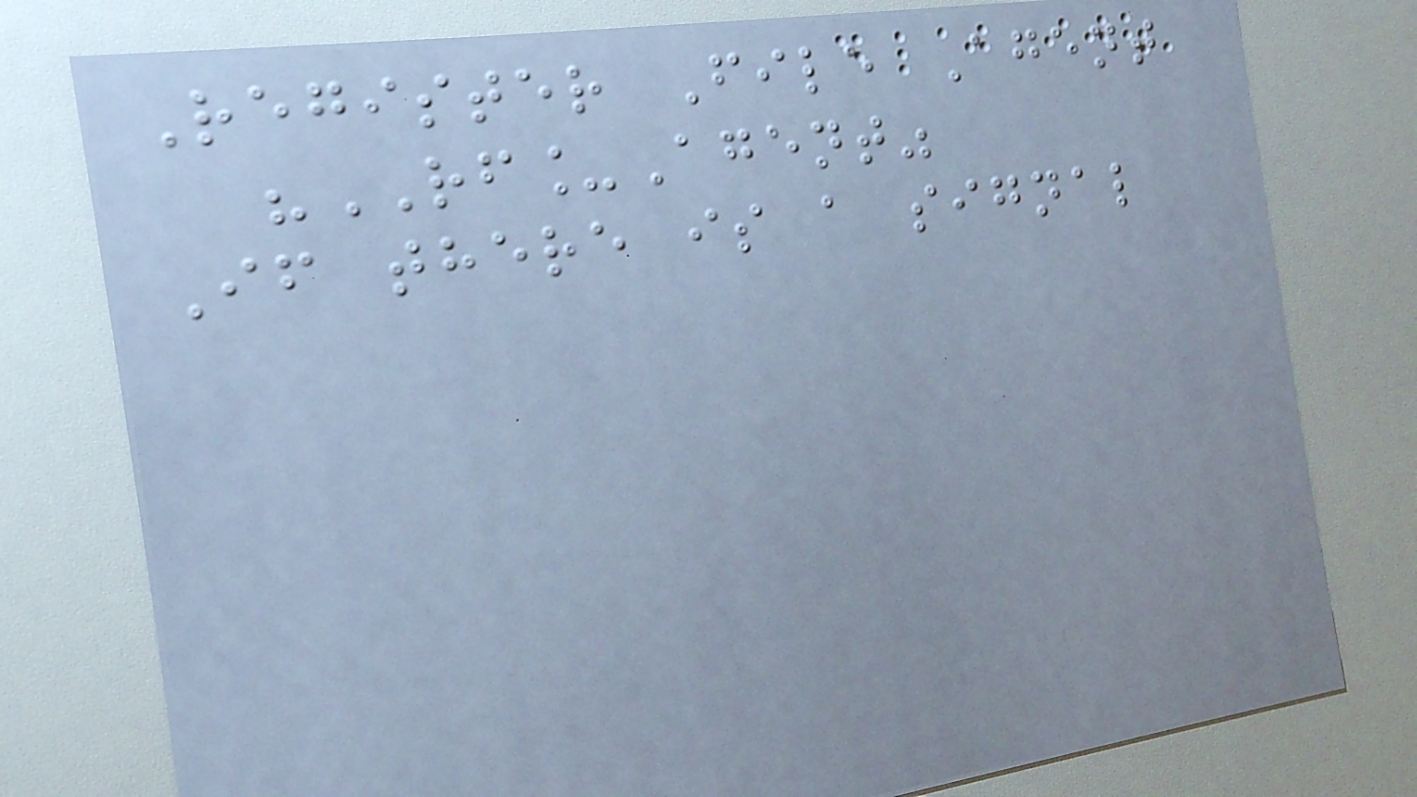Register File Agent
"RF_Agent"
If there is a signal
